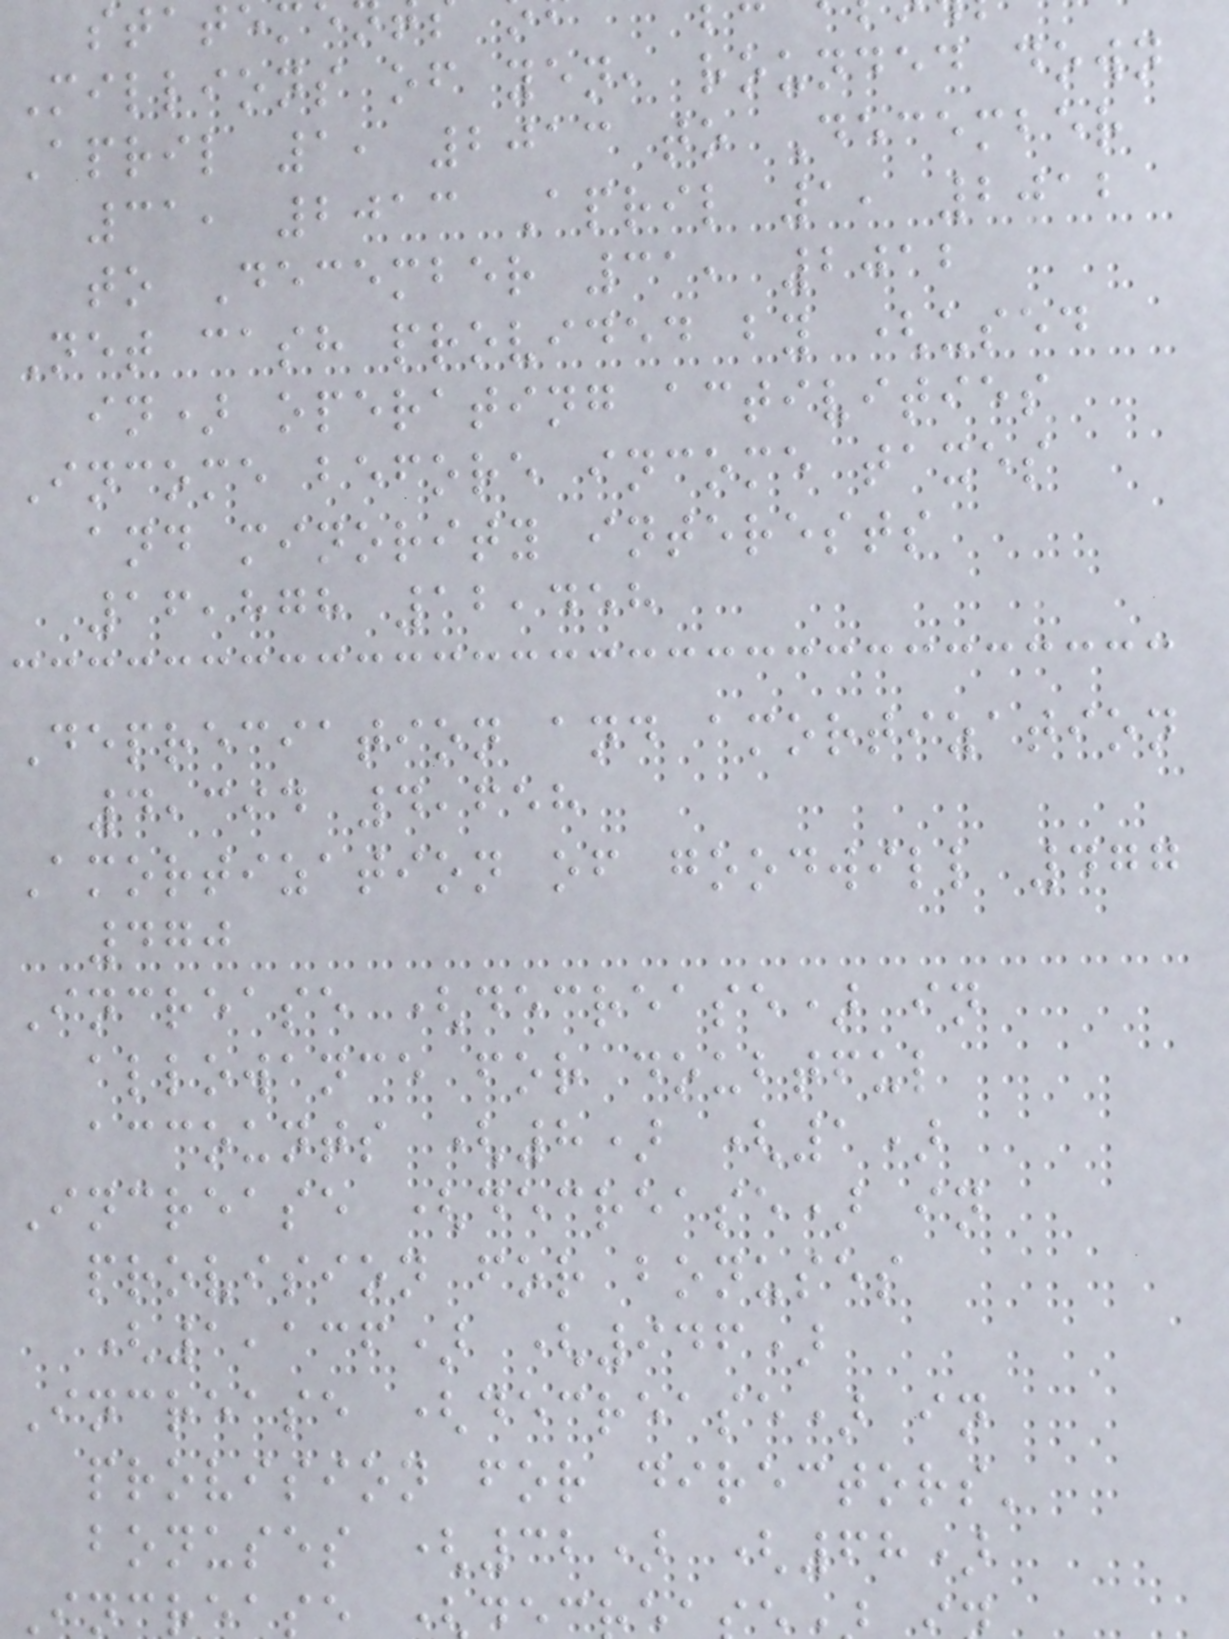statem
Millions of yen, rounded down
April 1, 2013 to December
31, 2013 April 1, 2012
to December 31, 2012
Net cash provided by (used
in) operating activities
Income before income taxes
and minority interests
16,878 12,458
Depreciation and amortization
4,394 4,658
Amortization of goodwill 477
470
Increase (decrease) in
allowance for doubtful
accounts (8) (1)
Increase (decrease) in
provision for bonuses
(1,136) (946)
Increase (decrease) in
provision for directors'
bonuses (32) (68)
Increa
